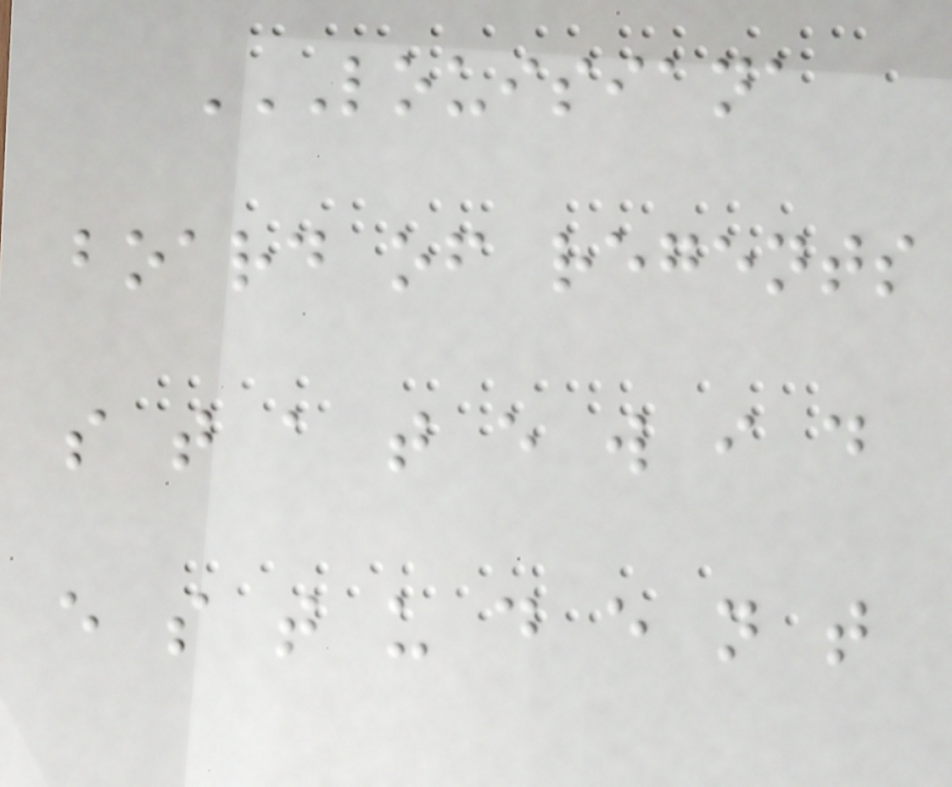LOUISIANA
BOARD OF REGENTS
S T A T E W I D
E S T U D E N T
